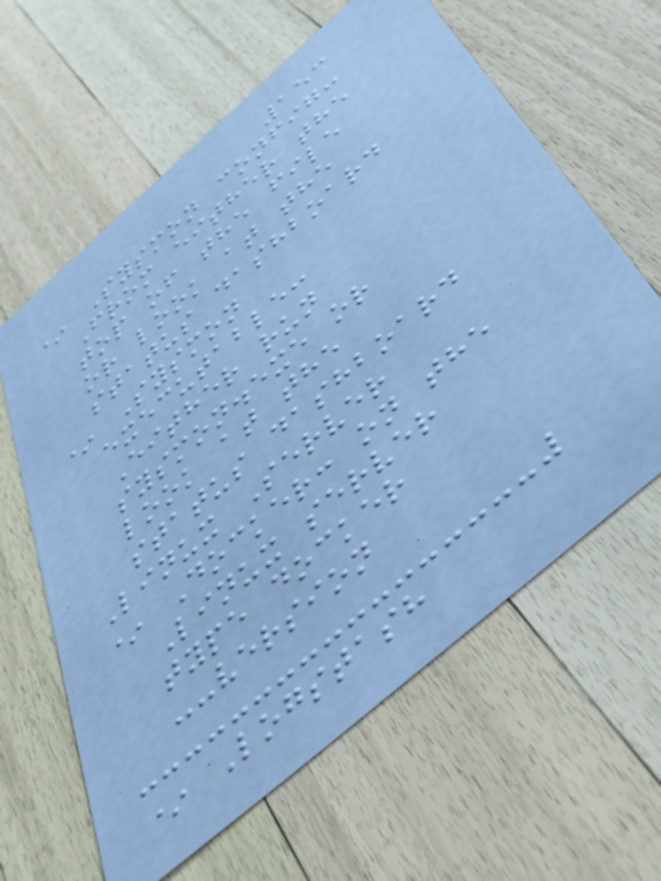153
* Sysmon config:
From either the
top of the file
or look at the
status dashboard
* Sysmon
executable:
Either run
sysmon.exe or
look at the
status dashboard
Linux Server
* Docker: on the
Linux server
type docker
--version
* Logstash
